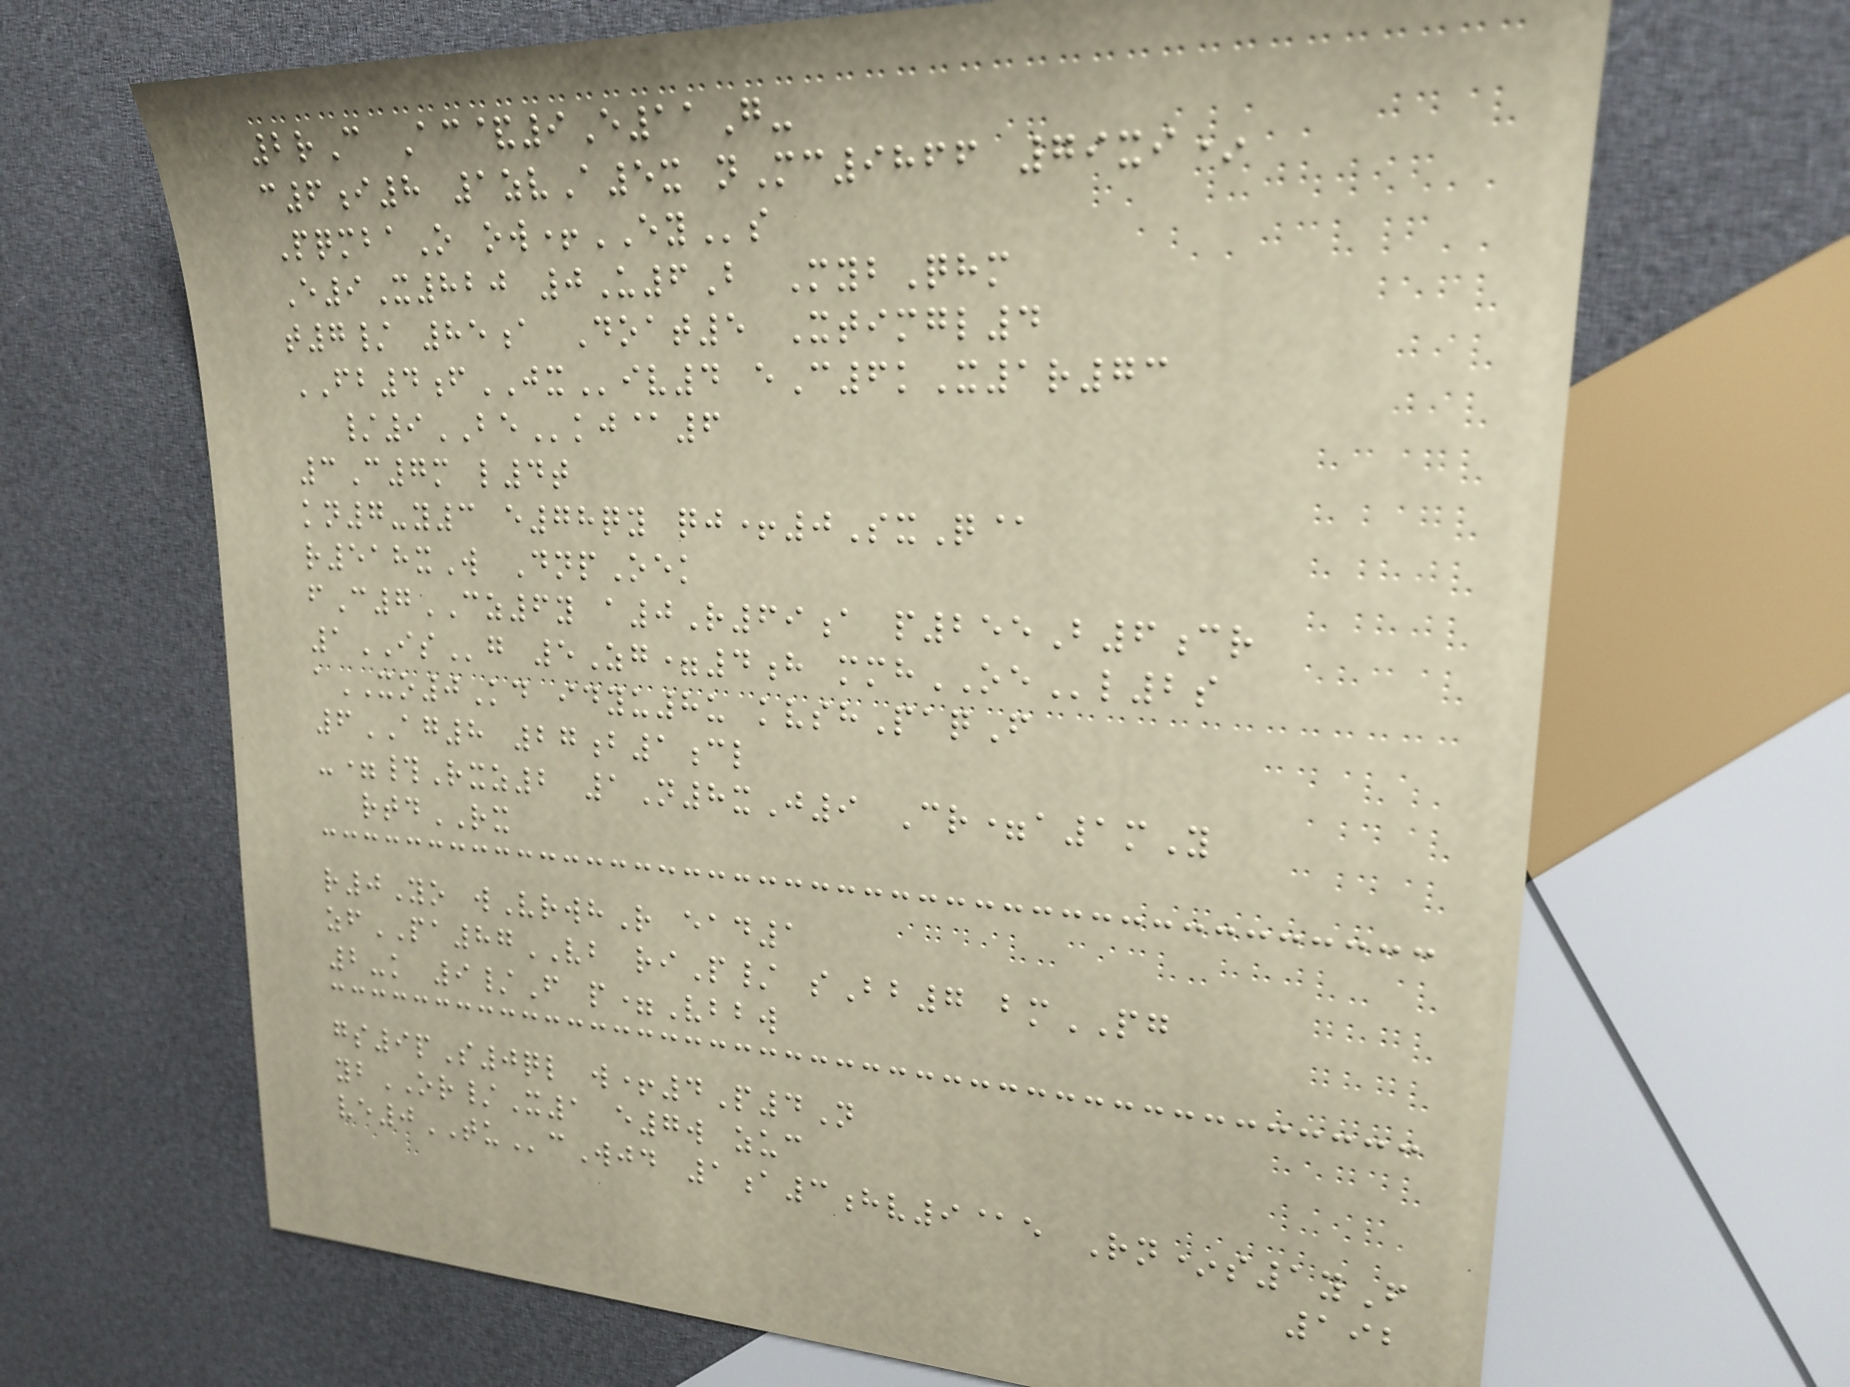2rC Ac&9E11G-
c6i8 1zvA5x nMc9866 79xi*
PqmbaO ow+EYs
E9X820 0U6B MybQhm
t7/ 85a Doat5 Xtimgl4
FB4fJXiv4 eC6kX1r73
/9BEkj@6
3C7m l4t
kn7-y3 e78qy qj+0SxQ@
r518xW DnpOek
fC7CZ6y a0R69a p255B6cr
1ISg 5Zg=4h mmhOEl2s
aXO0Kd idyu8u kvshPaqF
6AG8 27b1cl
-=#Rxz2 1N8xJ9 Cr=a1mY
rtdRX
r0Yo wVrwhR ead1
zfPA87VB riP/ sBb7 bmPG
2-k 9/F p=Vbbw
gs9pS0ql w+4P4N
ybOR/X1 e7w zuc
ve0TUcWjd 1a3hv9@e Rn*s1yF
192
